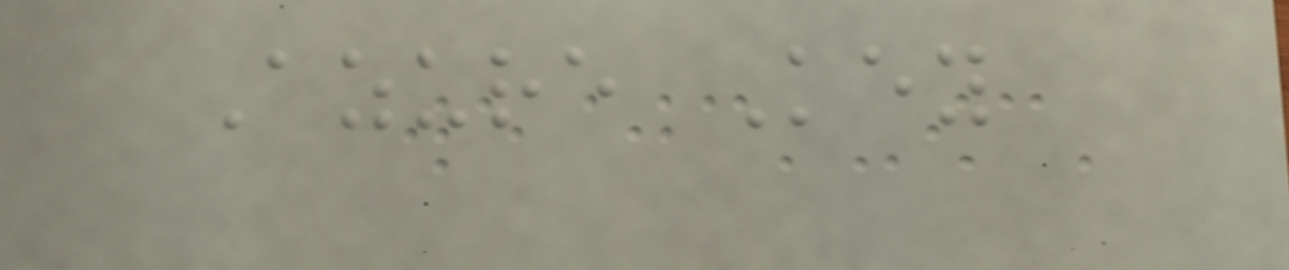Azure Key
